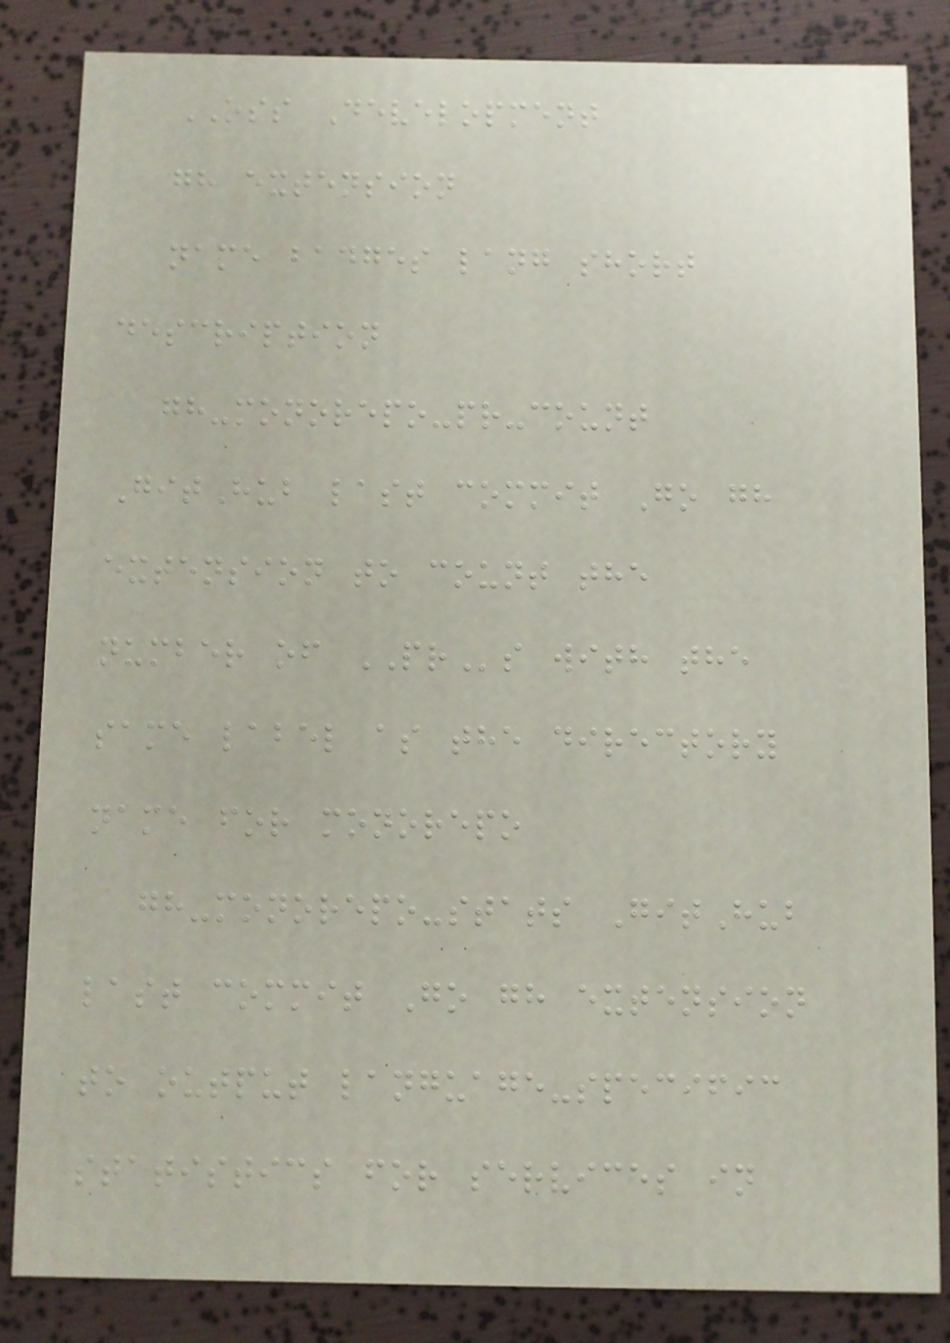OSS Development
gh extension
name badges lang short
description
gh-monorepo-pr-count
GitHub last commit Go gh
extension to count the
number of PRs with the
same label as the directory
name for monorepo
gh-monorepo-stats GitHub
last commit Go gh extension
to output language-specific
statistics for services in
